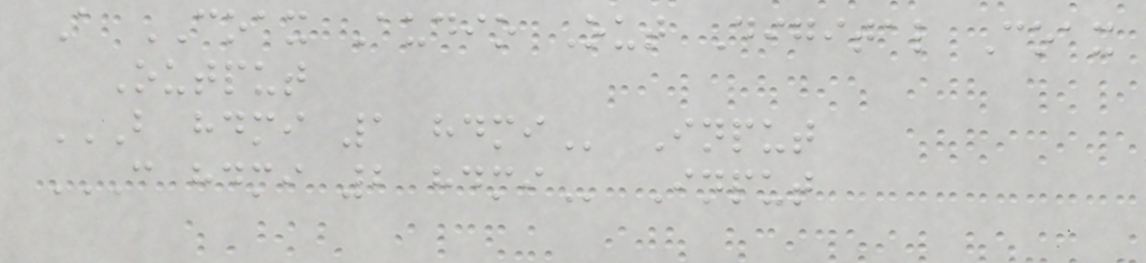A COAX Audio Out Digital Coax
Output
B HDMI 1 HDMI Input
C HDMI 2 HDMI Input
